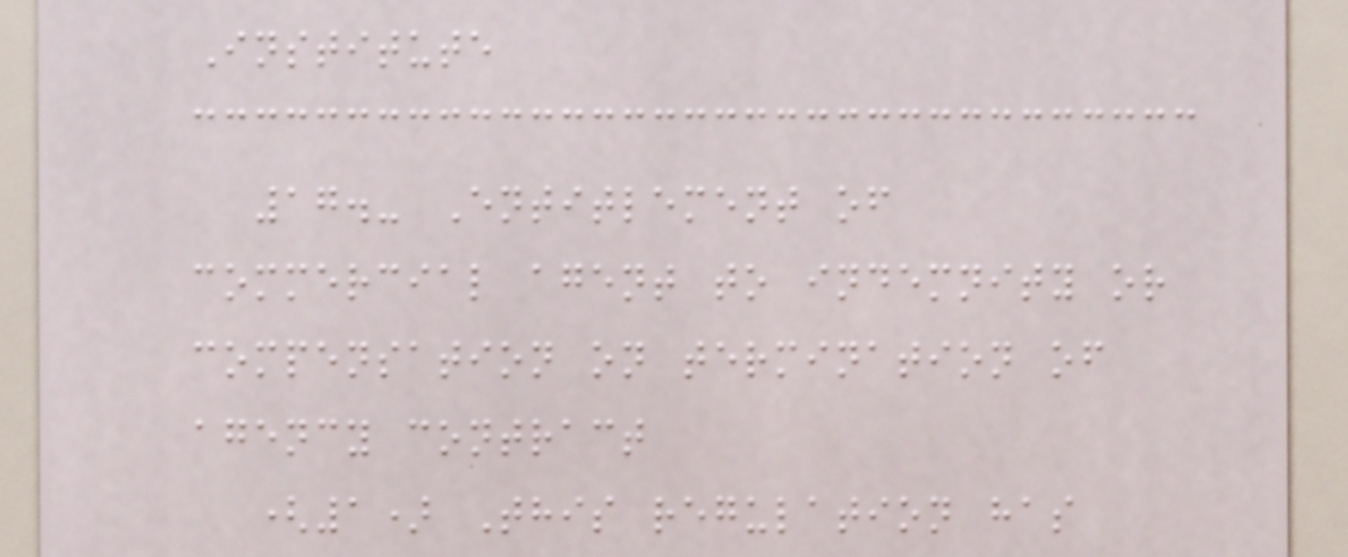Institute
17.- Entitlement of
commercial agent to indemnity or
compensation on termination of
agency contract
(1) This regulation has
